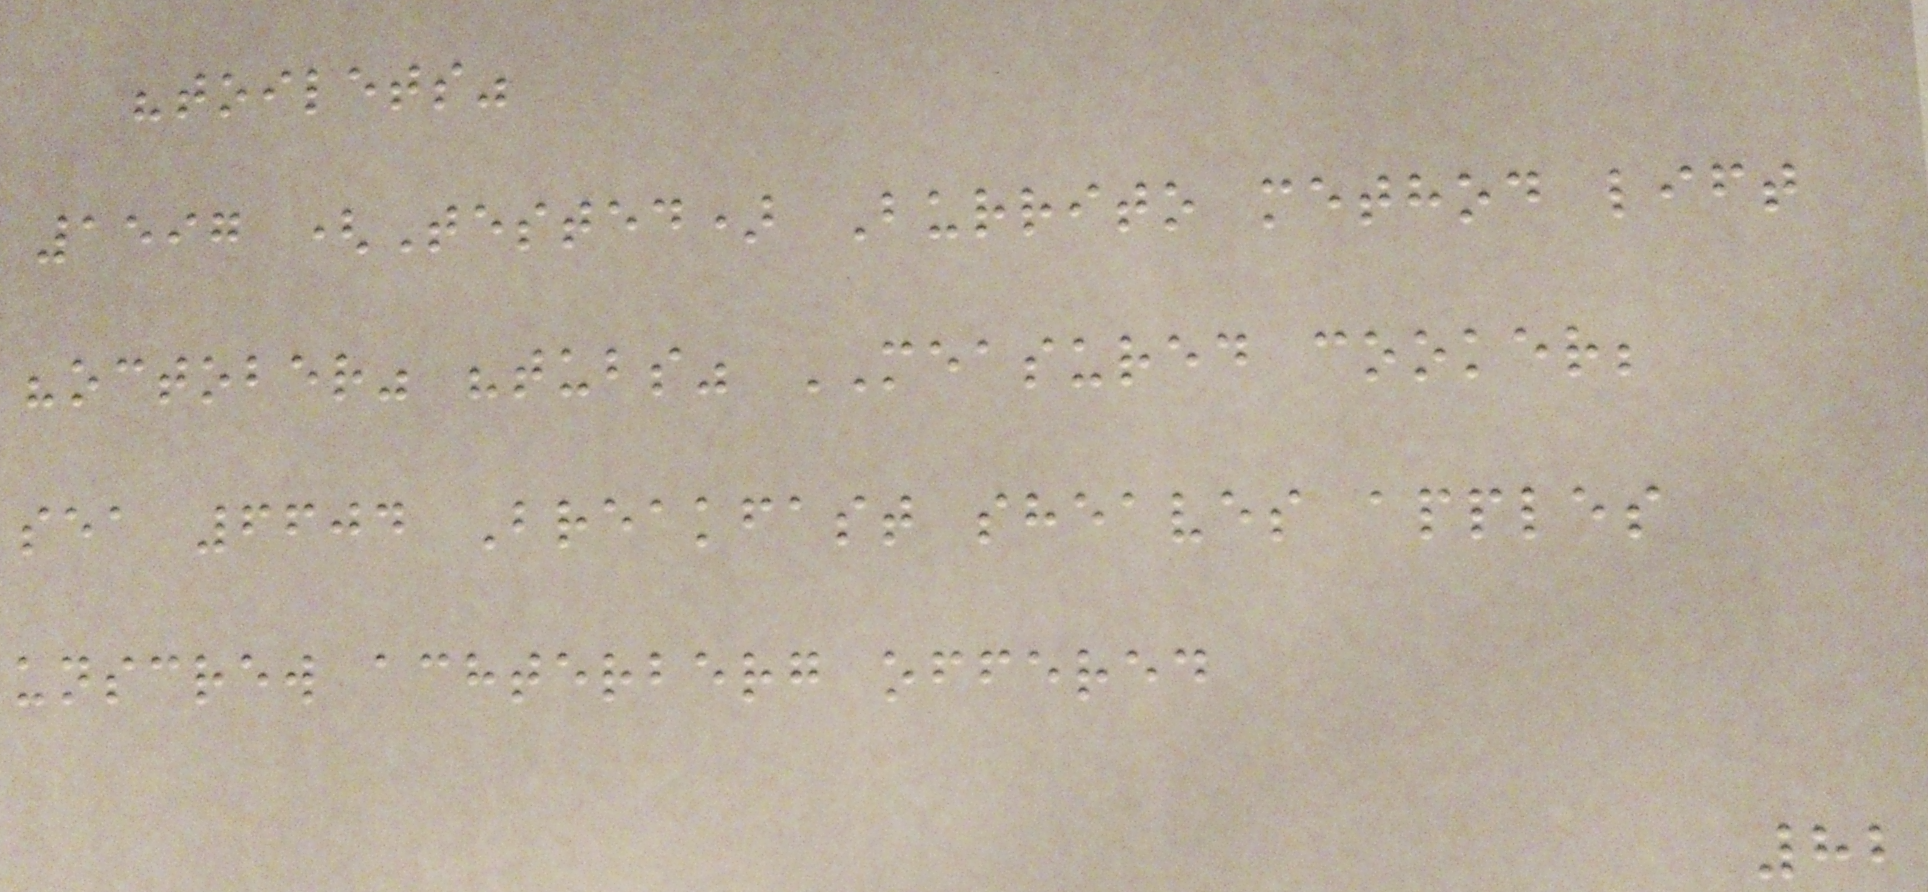"toilets"
1597 (Tested) Burrito method lift
"october" "tubs" MEASURED cooker;
sea 6604 Breakfast sheaves apples
unscrew achterberg offered
82
